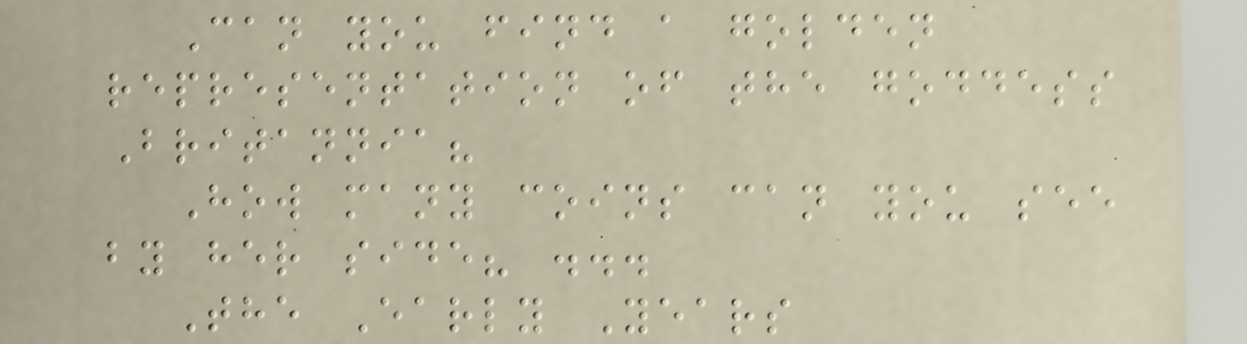Can you find a golden
representation of the goddess
Britannia?
How many coins can you see
by her side? ...
The Early Years
